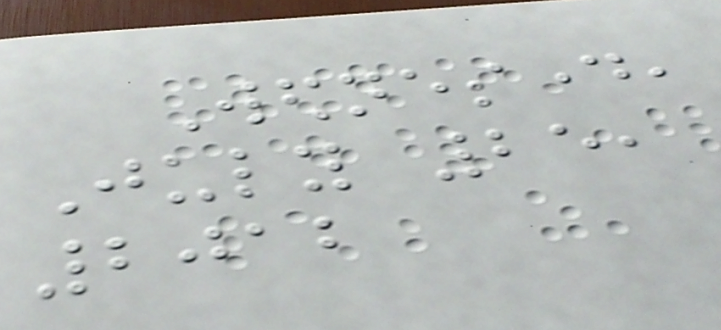Wednesday,
July 25,
2012
